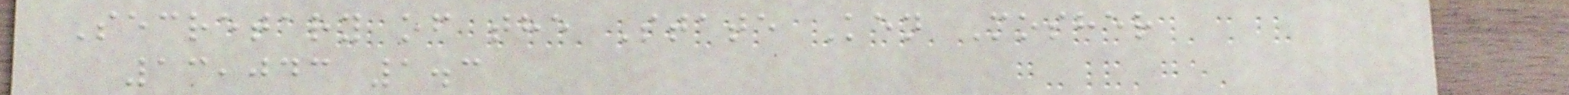Secretary of the State Ken Mosher
13,043 1.3
